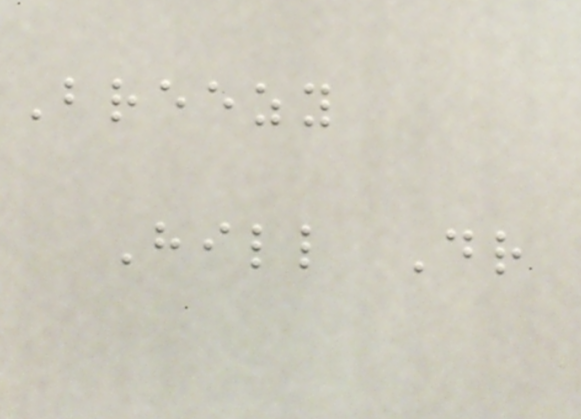Breezy
Hill Dr
